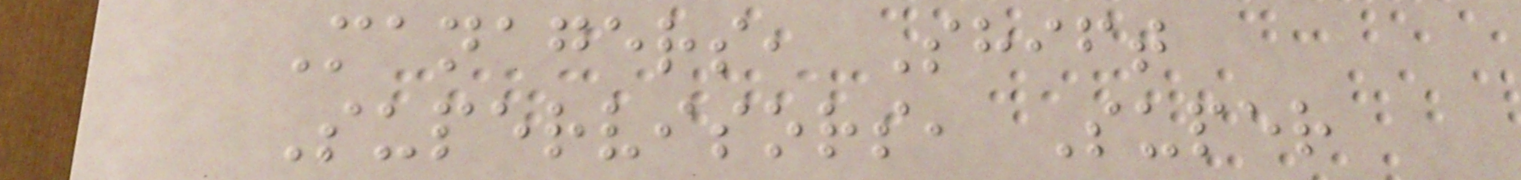Managers, Shift
Supervisors, Super
